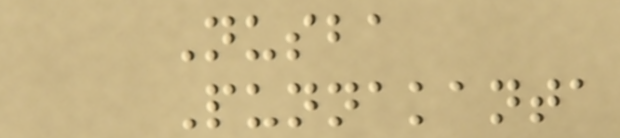Nusba
Punnakanta
